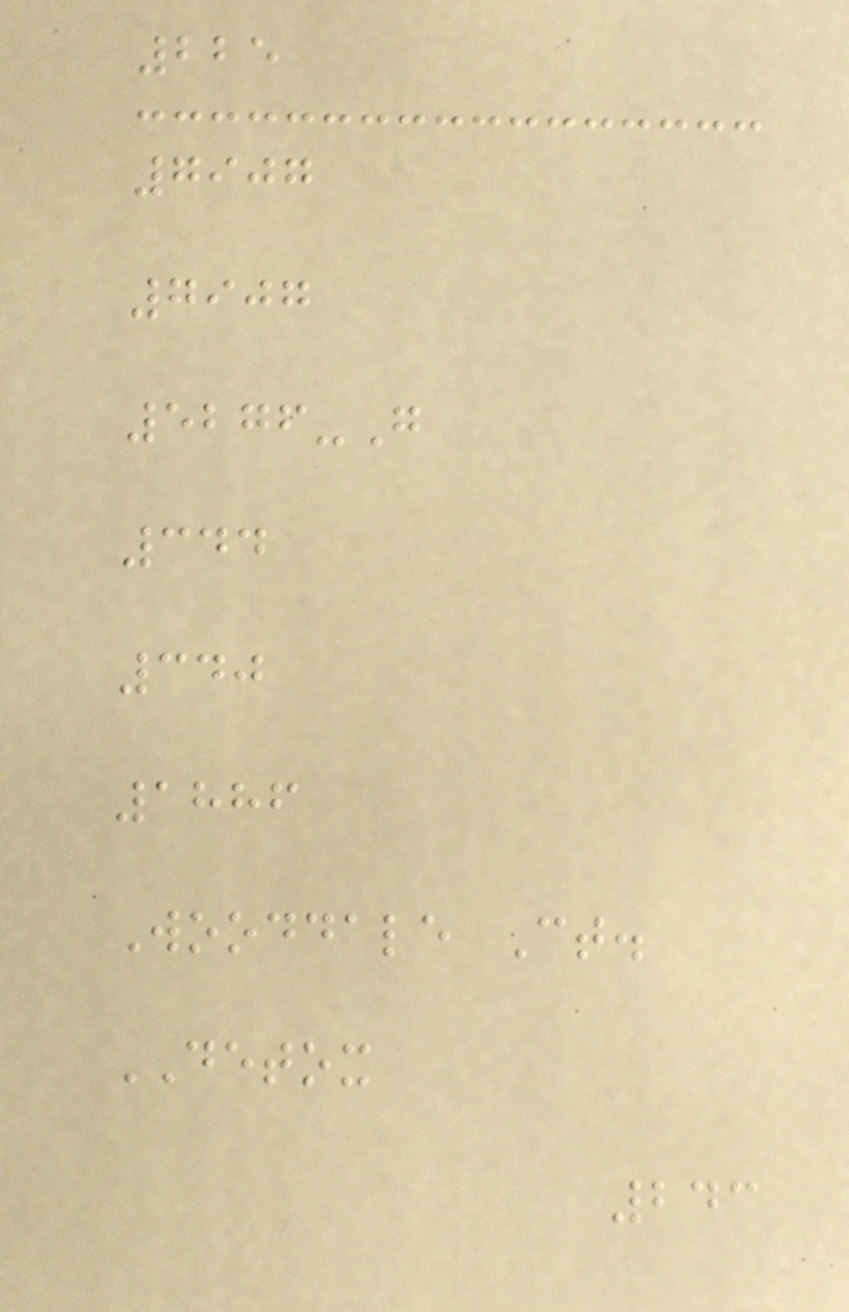225
7907
7907
5276-G
344
340
1886
Wooddale Ct.
DETOX
243
